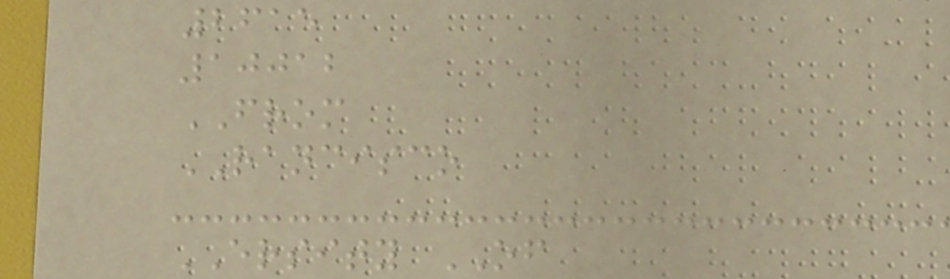2615
10012
FROM
RANCISCO
ERSITY OF
